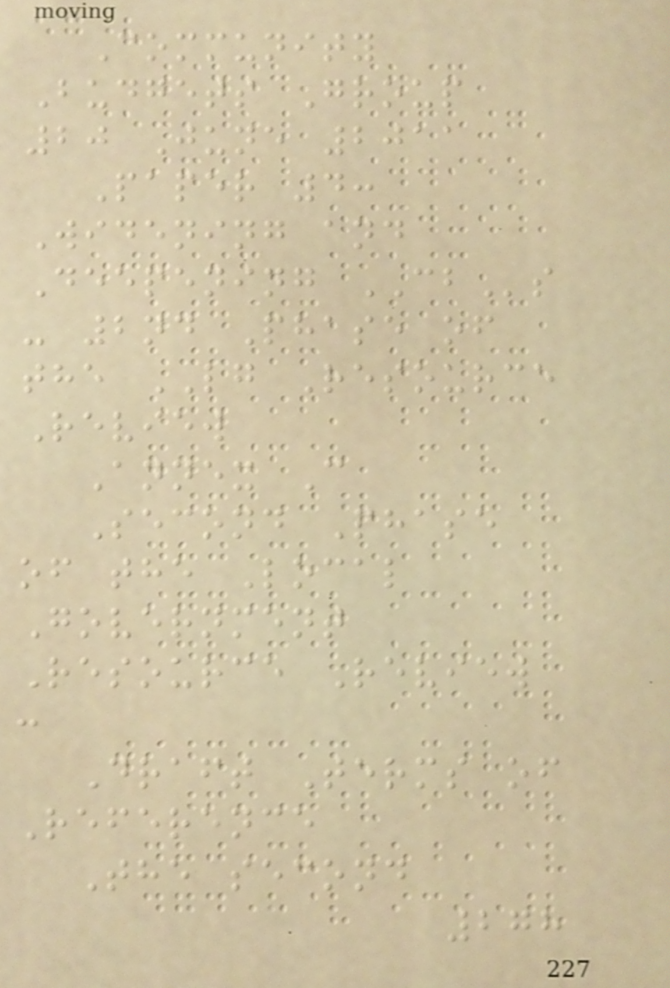Community
Budgets Group
20 June 2011
Paper 4:
Widening and
Deepening CBs
- 2nd Phase of
the LG Resource
Review
Annex C
Second Phase
of the Local
Government
Resource Review
:
Draft Terms of
Reference
The second
278
